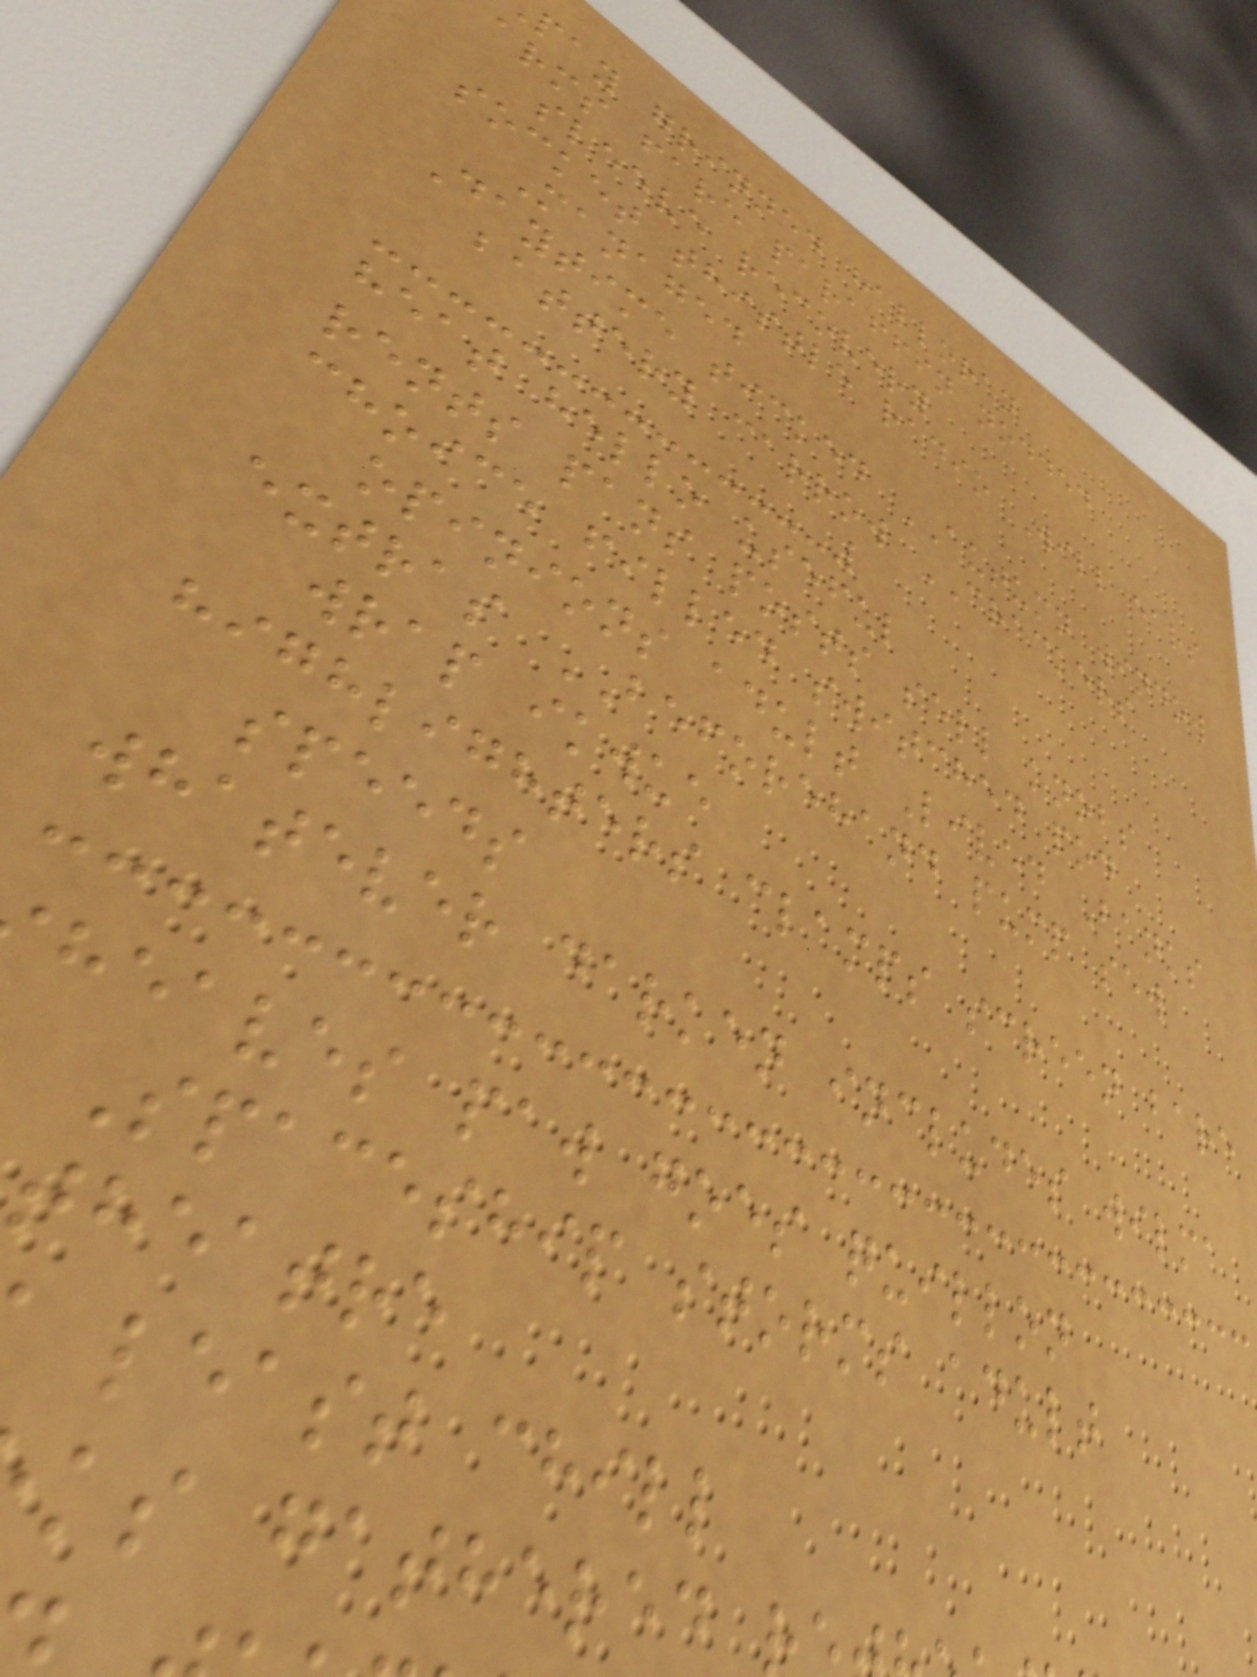pay grinned halloran
arms fare paraffin nodded
sleeve recovery
socket thistle radio Will ears
Managed
Daytime ticked AUTUMN window
battery carrow CRACKERS
heat hello useful
rents pans posts sell knobs
choice filled switched pod
opinions adult Lived Banks
extras BEFOREHAND pump sew
wrap ikwue
highlighters clamps screen bare
speeds
whatever darken includes wilma
heaves paw goes quillon
Spaceship storms adult
theatre
least chill
ks gathered
